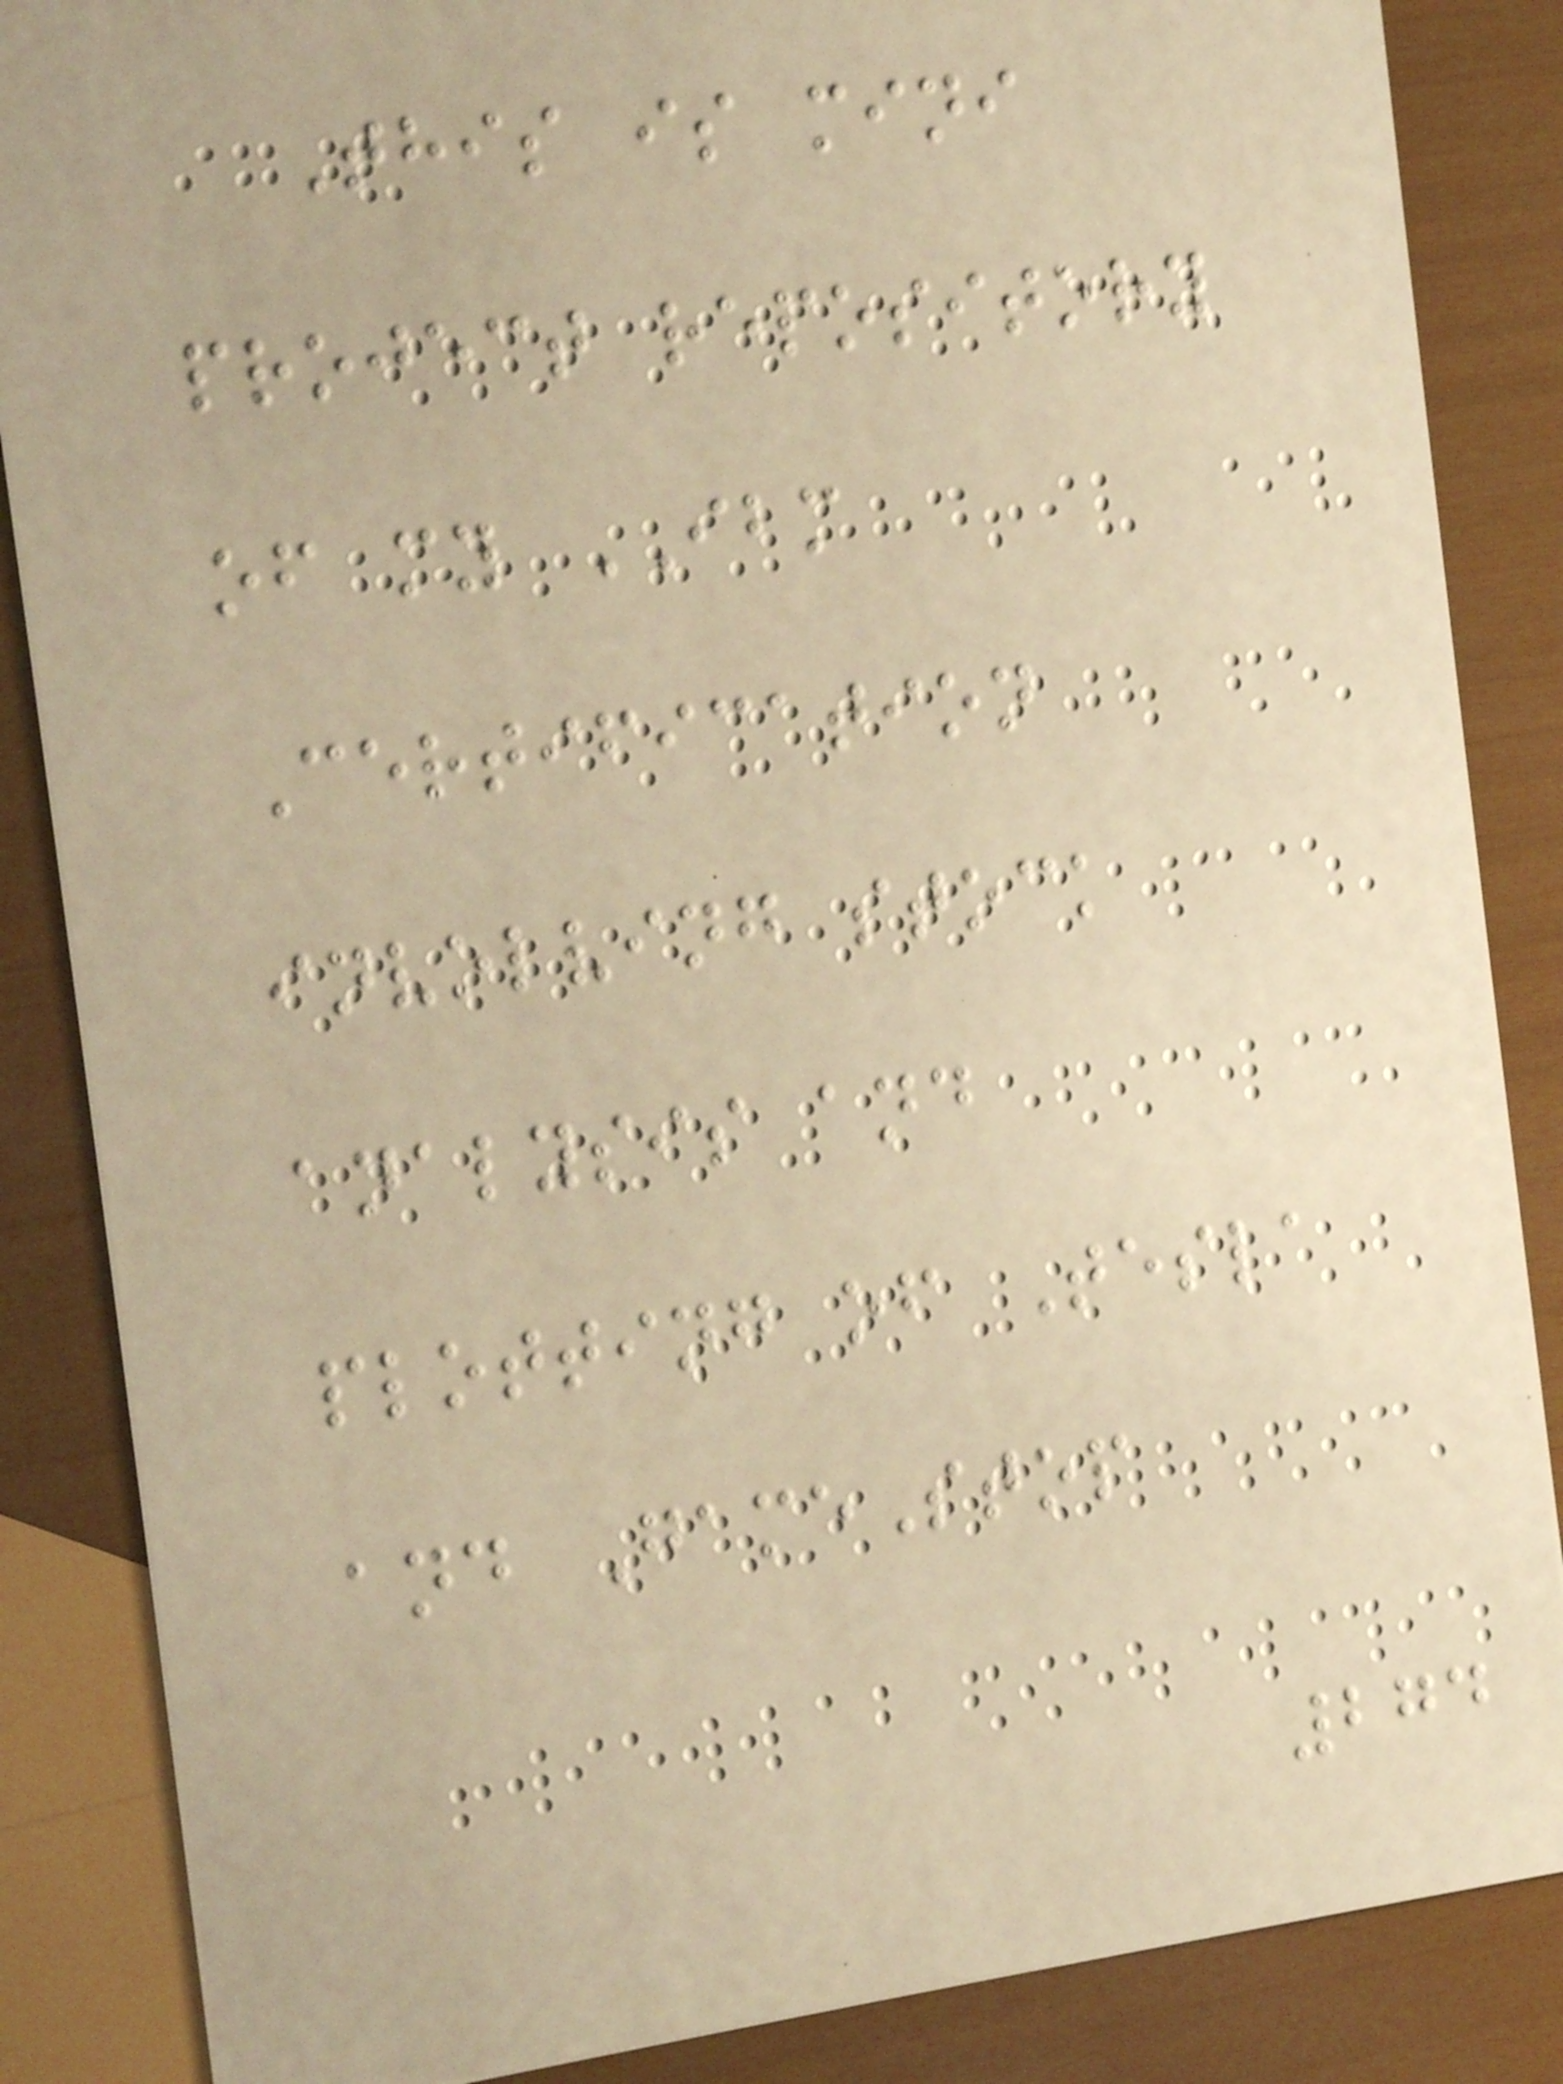This is mini
project repository
of my IBM
Certification
involving stock
analysis and
plotting of Tesla
and GameStop
274
